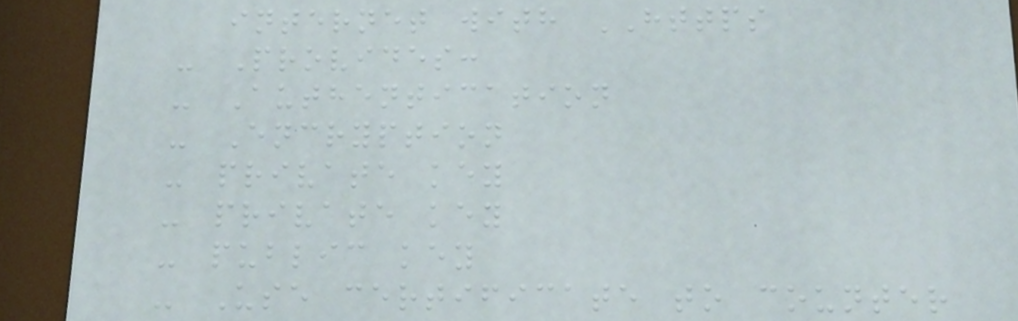internet with HTTPS
- Provides:
- Authentication
- Encryption
- private key
- private key
- public key
- Use certificate to counter
